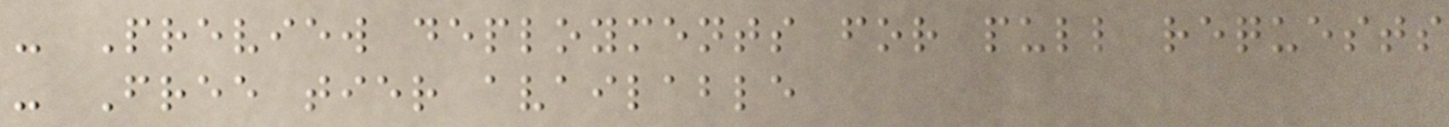- Preview deployments for pull requests
- Free tier available
